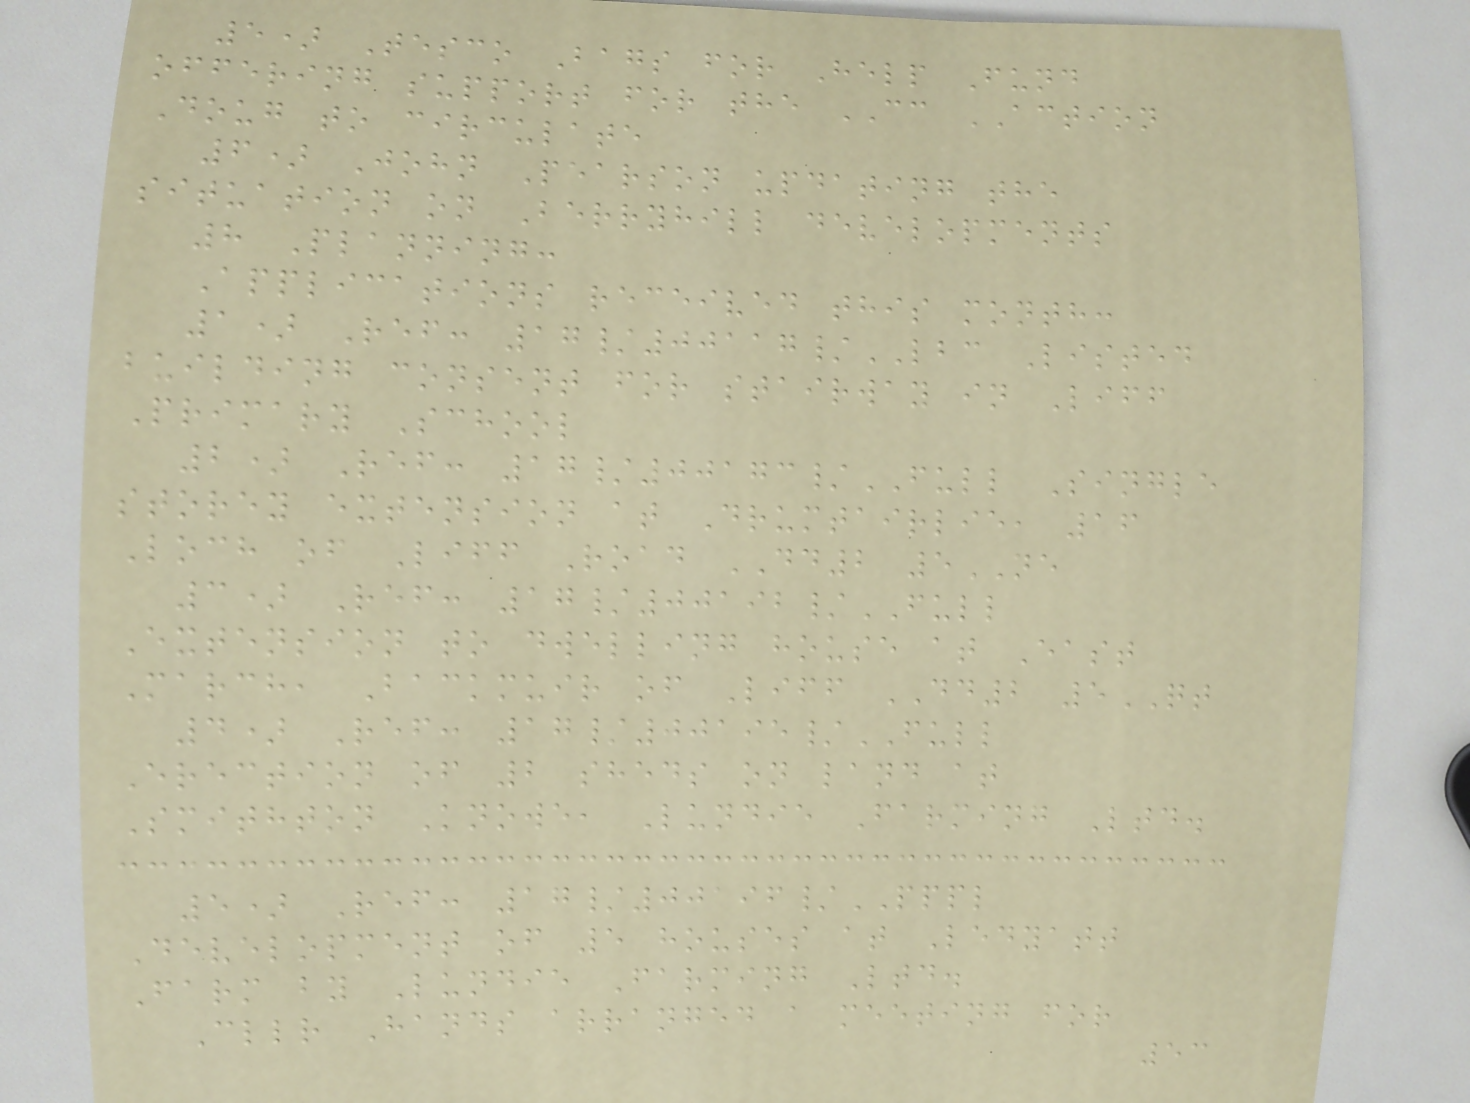5) Tesco Bags for Help Fund
offering support for the CC ACTION
Doug to circulate
6) John Pearson updating the
situation on Berryhill developments
8 Planning:
Applications received this month:
1) Ref: 17/00117/LBC Listed
building consent for stairway in Liff
Primary School
2) Ref: 17/00173/FULL Single
storey extension at Drumtairlie, 16
Loch of Liff Road DD2 5NE
3) Ref: 17/00192/FULL
Extension to dwelling house at East
March, Backmuir of Liff DD2 5QT
4) Ref: 17/00195/FULL
Erection of 2 sheds on land at
Smithton Knowe, Lundie Farming Ltd.
5) Ref: 17/00196/PPPL
Development of 5 houses at Ledyatt
Farm by Lundie Farming Ltd.
Cllr Hands arranged a meeting for
53
